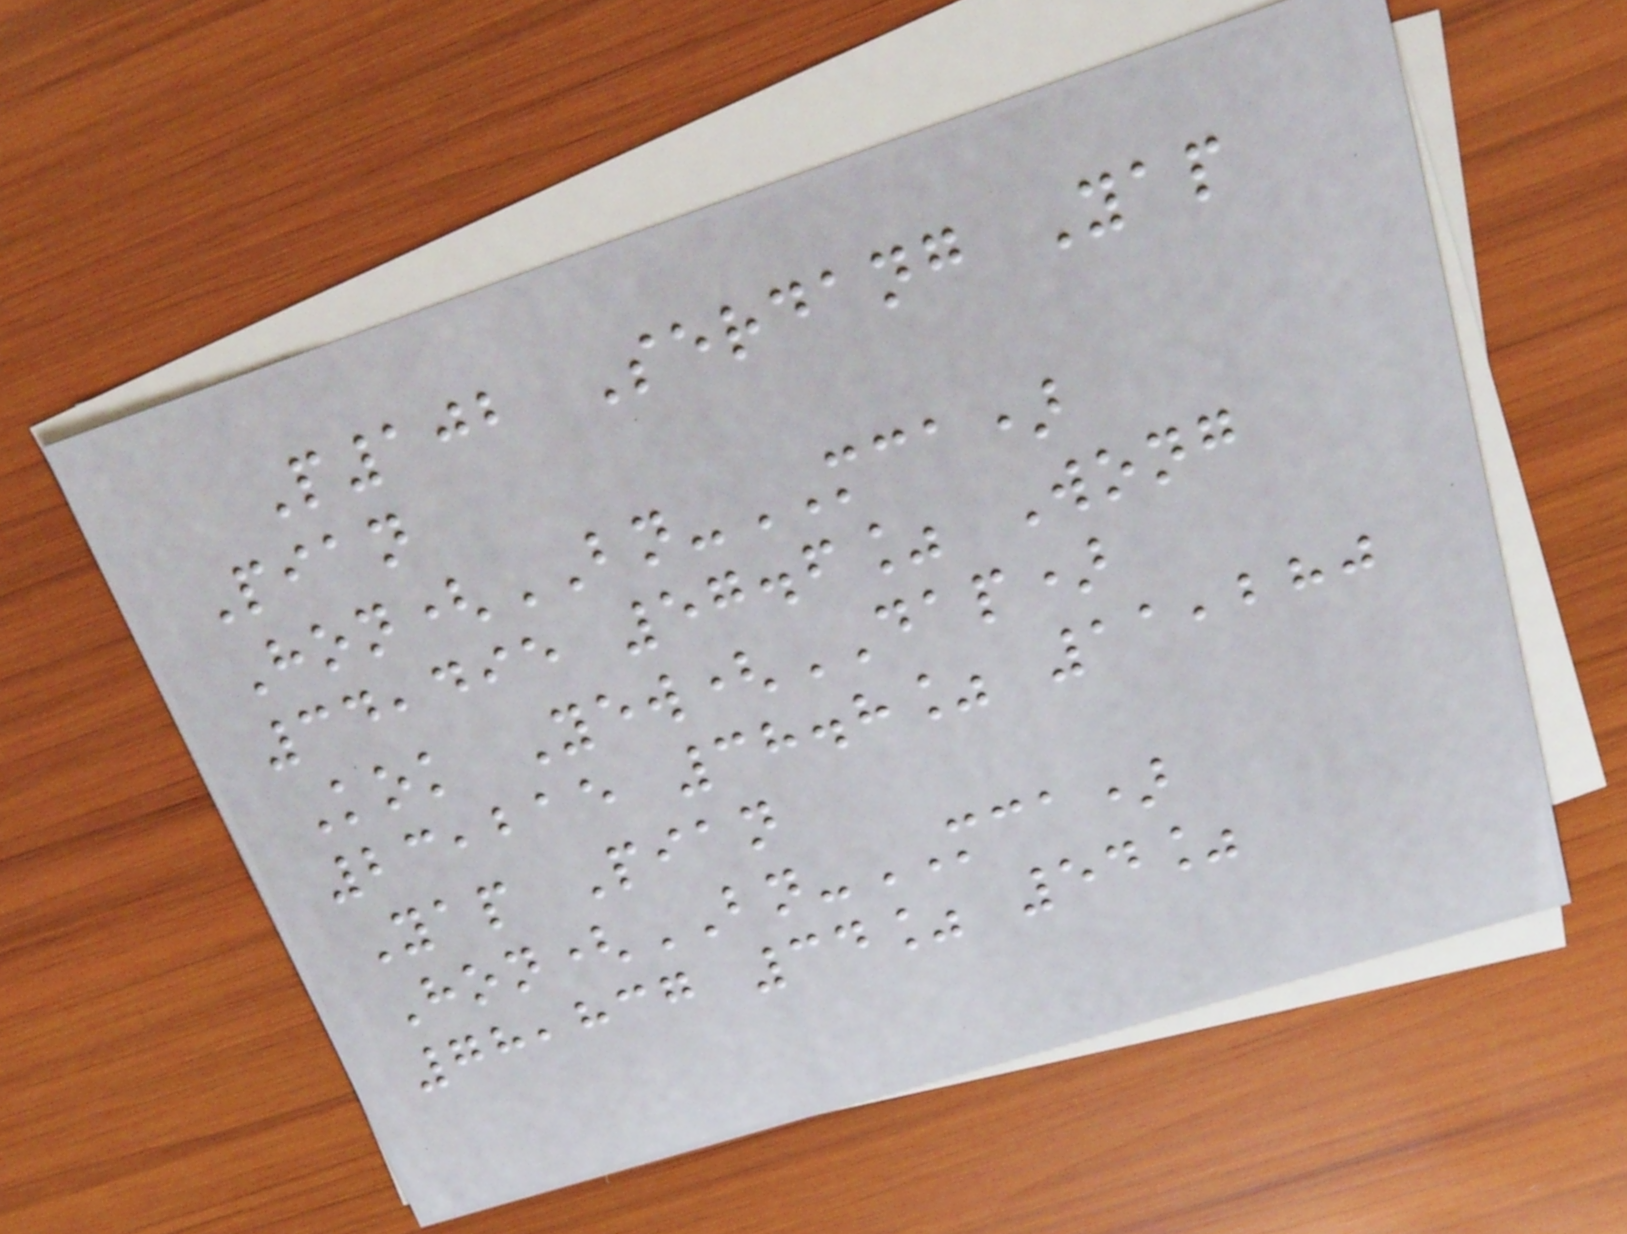P102 Serdang Yap
Pian
Hon(BN-MCA)
34,495 57.6% Wong
Kok Yew(DAP)
23,215 38.8% 11,280
Yap Pian
Hon(BN-MCA)
78,837 34% 54%
